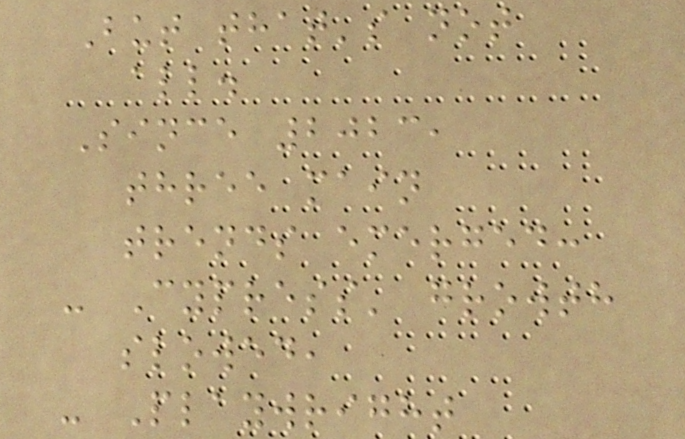But that's not
all.
Since 2023,
three main
trends emerged:
- Cypress' growth
slowed,
- Playwright
